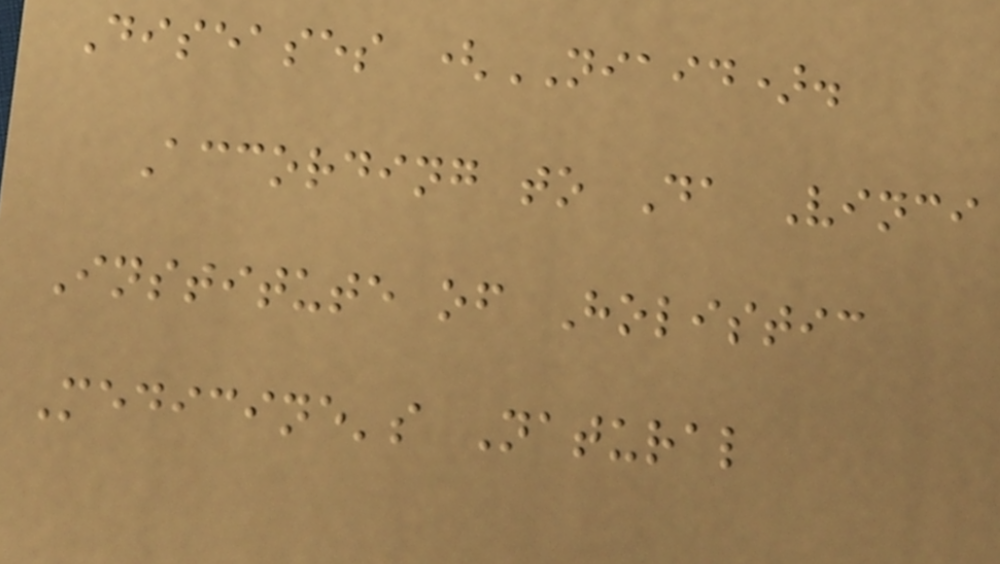Diseases (NIAID).
According to Da Vinci
Institute of Holistic
Medicine's Natural
